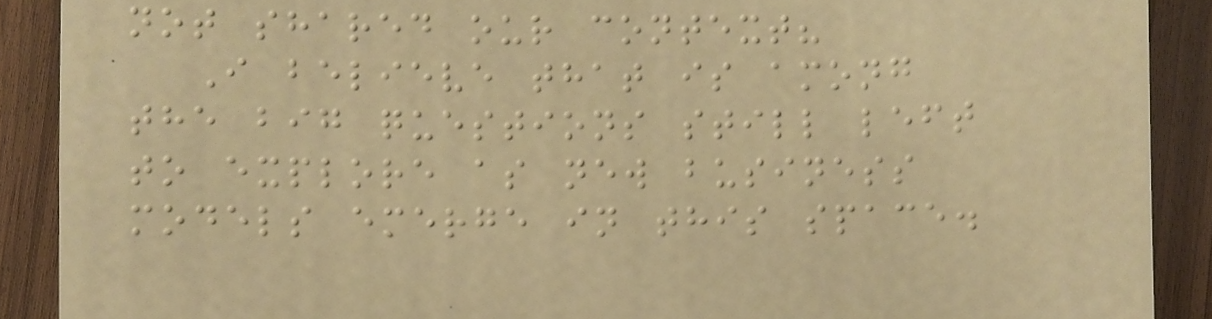not shared our context?
I believe that is among
the big questions still left
to explore as new business
models emerge in this space.
